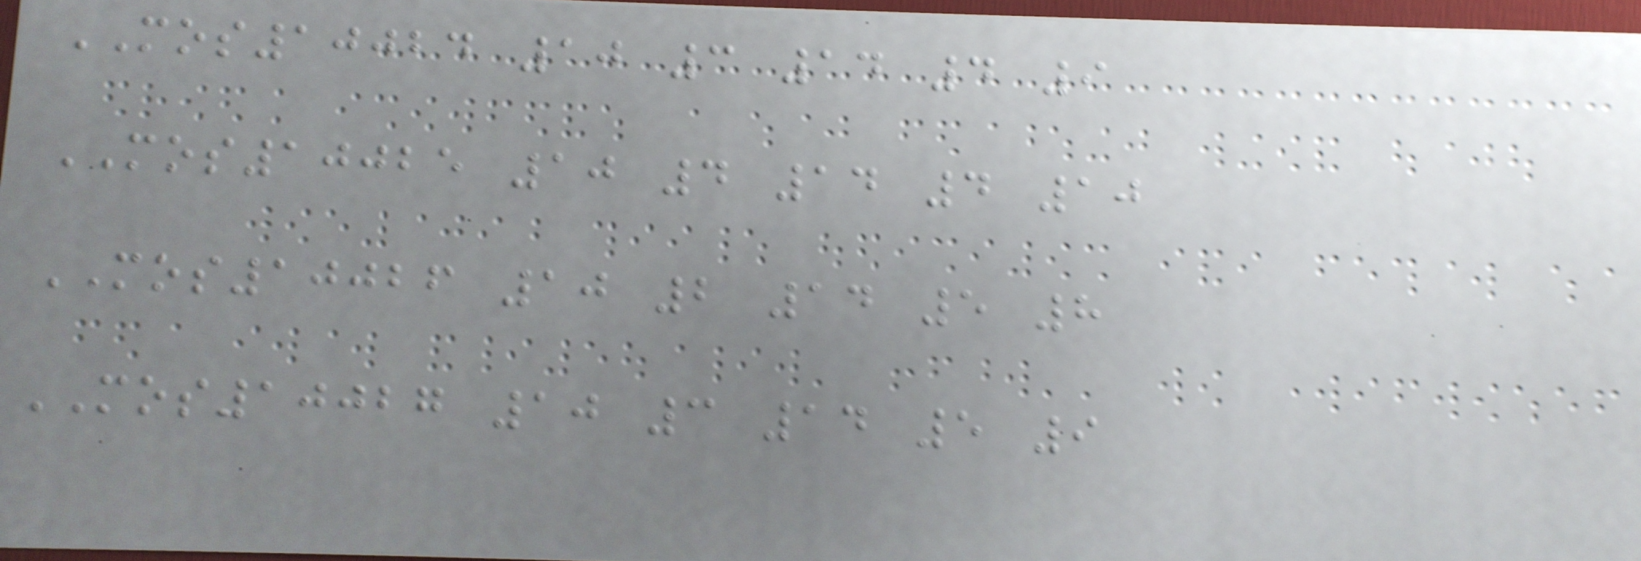MOS10024 10 3 14 4 9
MOS10025 10 4 14 4 10
MOS10026 10 2 14 5 8
MOS10027 10 3 14 5 9
